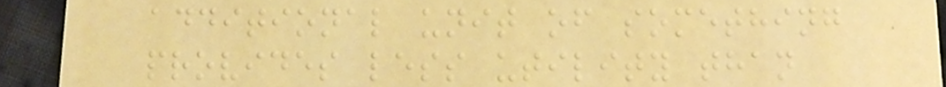additional unit of something
provides less utility than
